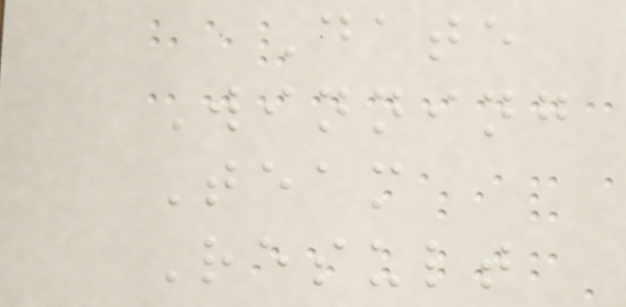Date
Winning
Team
Result
